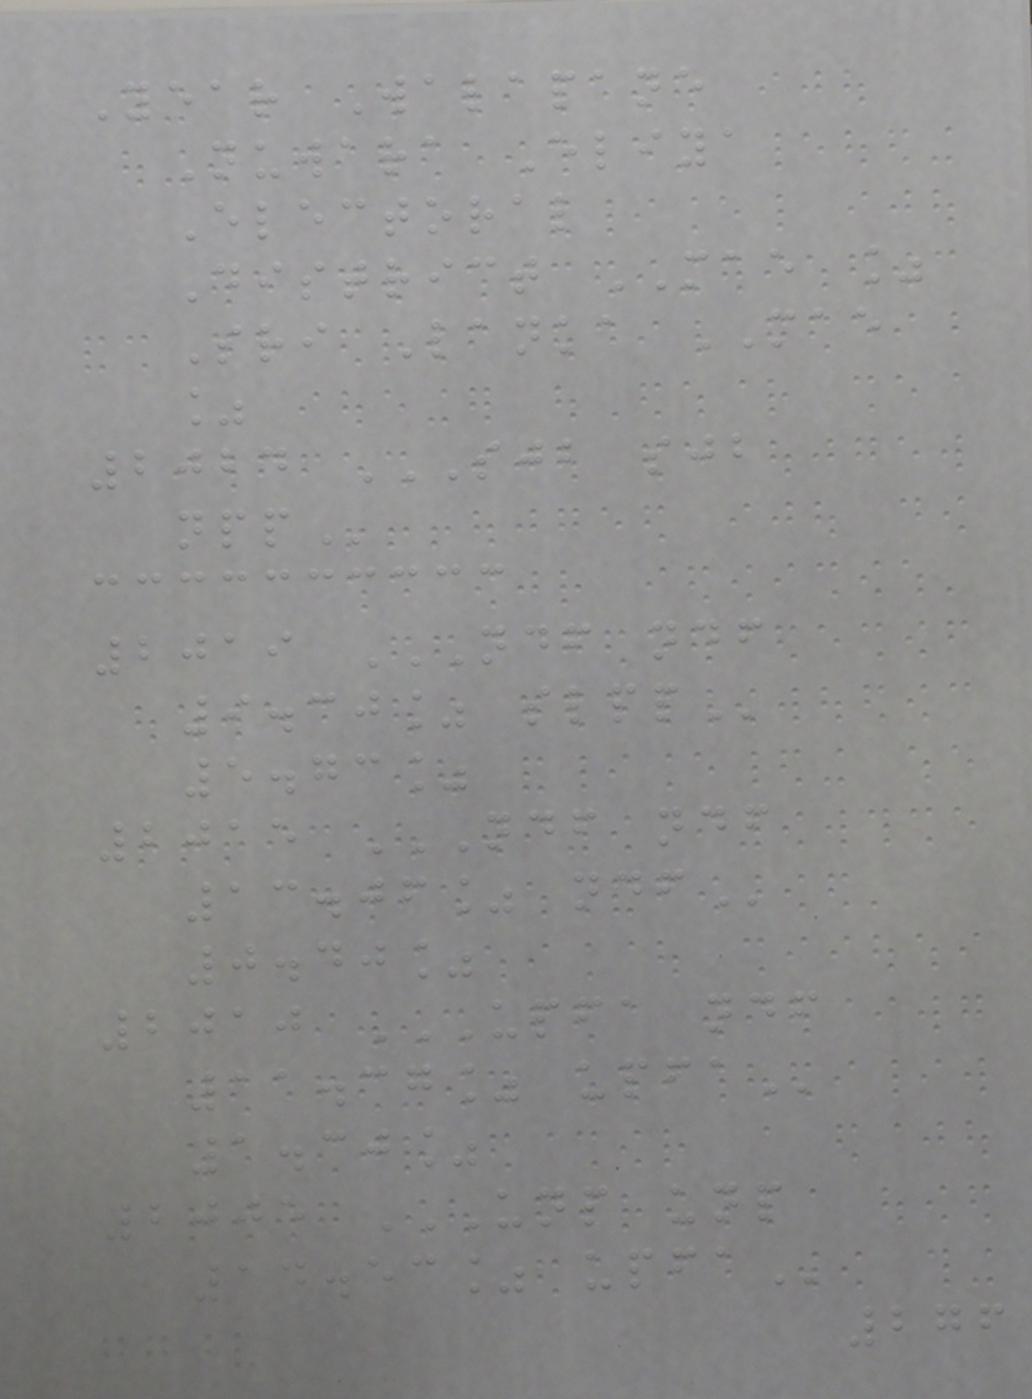Year Walapane
Nuwara Eliya
Electoral
District MAE %
Sri Lanka MAE
%
2024 SJB SJB
NPP
2019 NDF NDF
9.30% SLPP
5.73%
2015 NDF NDF
13.06% NDF
0.40%
2010 UPFA NDF
11.37% UPFA
1.30%
2005 UNP UNP
14.53% UPFA
276
